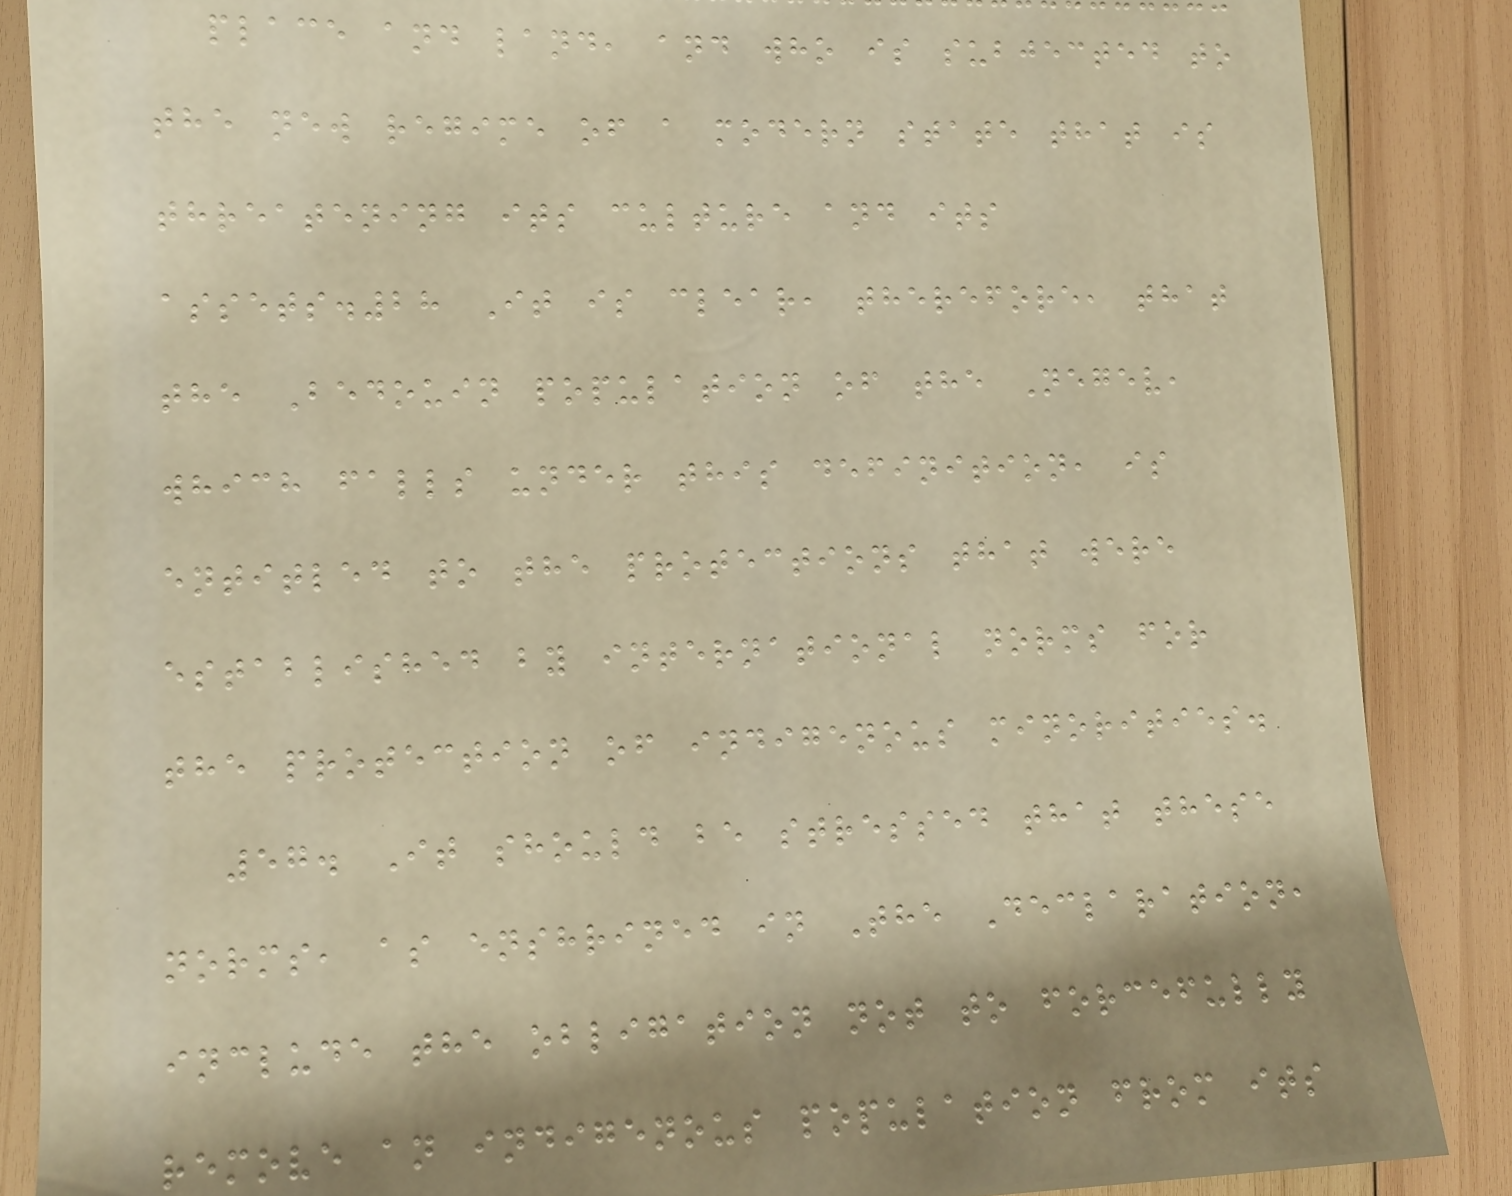place and land, and who is subjected to
the new regime of a modern state that is
threatening its culture and its
assets.28 It is clear, therefore, that
the Bedouin population of the Negev,
which falls under this definition, is
entitled to the protections that were
established by international norms for
the protection of indigenous minorities.
57. It should be stressed that these
norms, as enshrined in The Declaration,
include the obligation not to forcefully
remove an indigenous population from its
